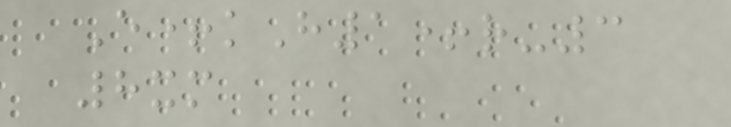E+kH1+r-3
8xm
